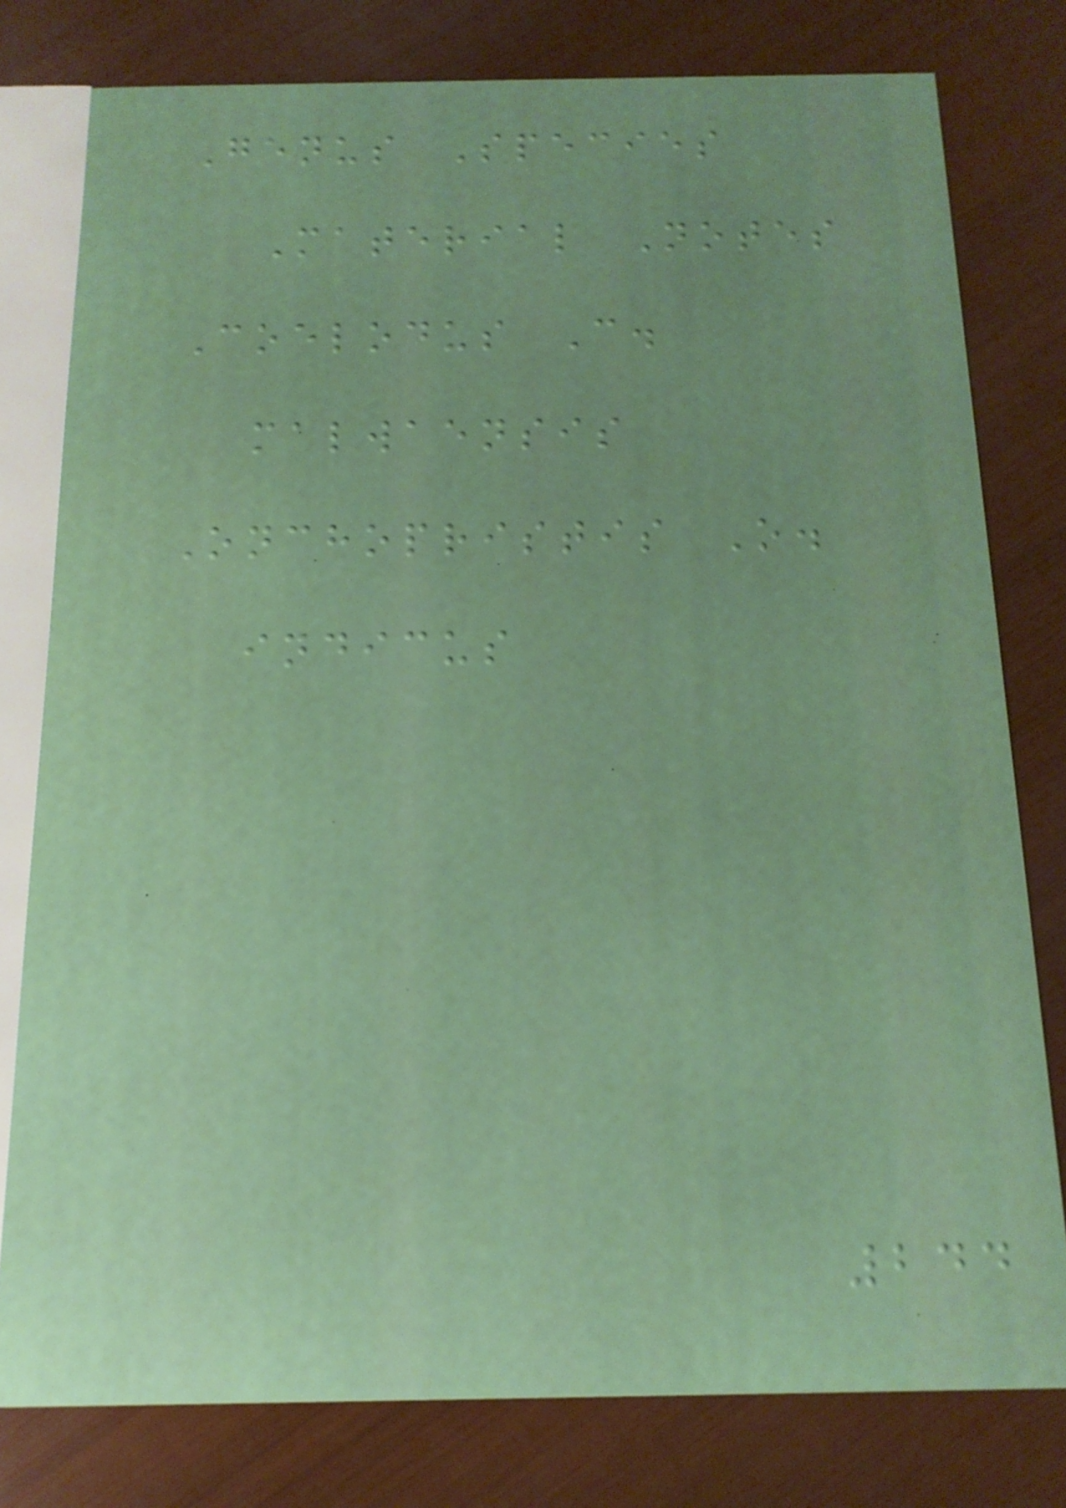Genus Species
Material Notes
Coelodus C.
malwaensis
Onchopristis O.
indicus
244
